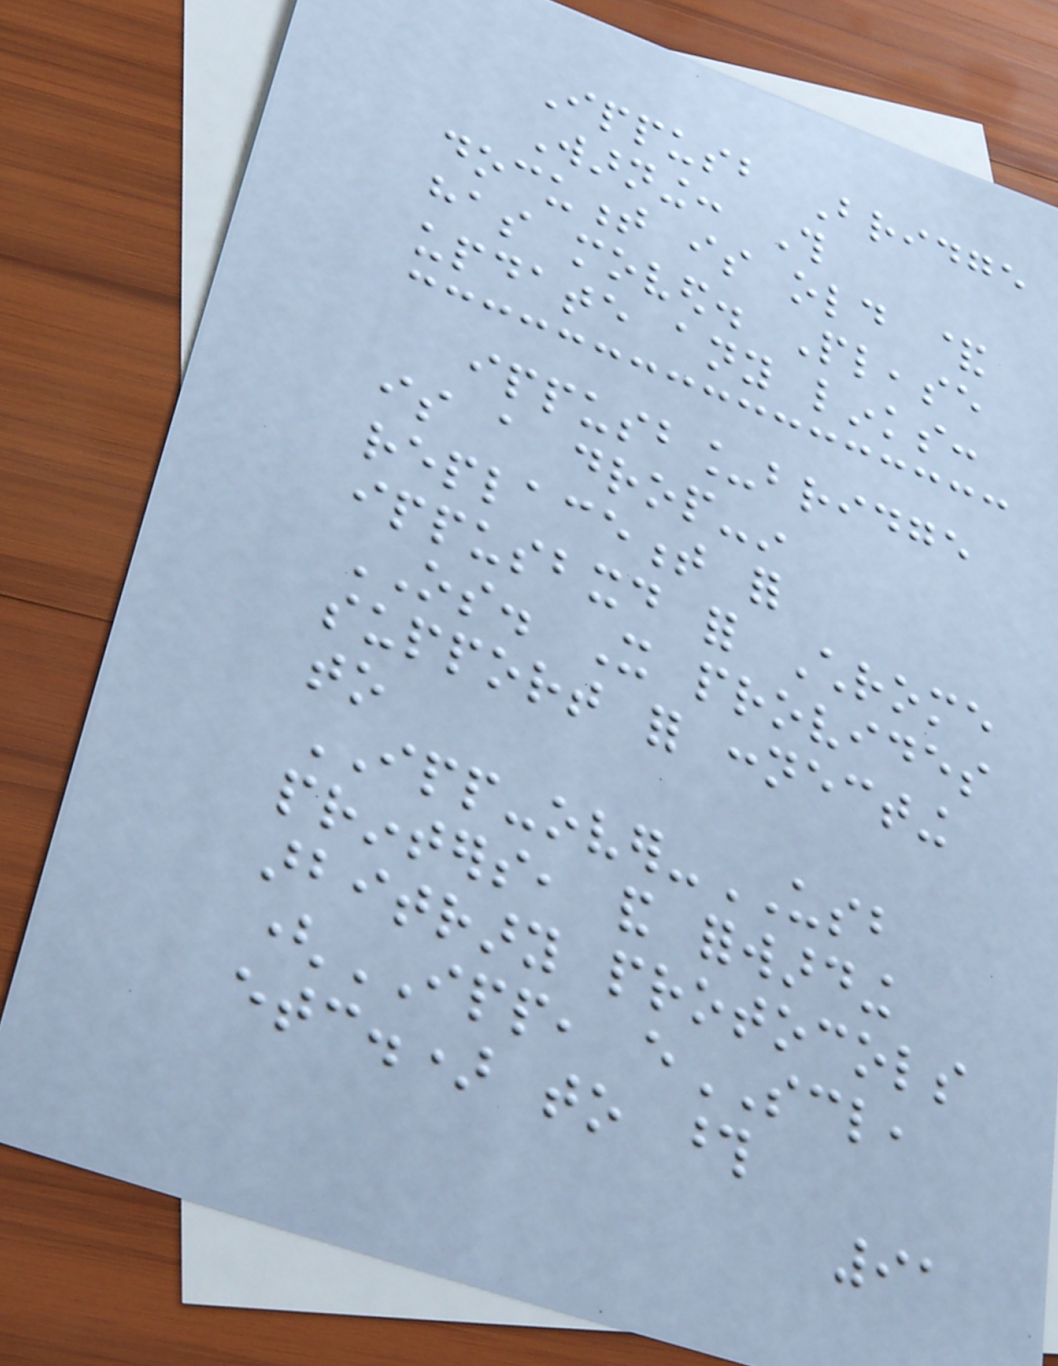Ippusb Bridge
Warning: This
document is old &
has moved. Please
update any links:
ippusb_bridge
is a drop-in
replacement for
ippusbxd for Chrome
OS. It provides
support for connecting
to
IPP-over-USB
printers, and forwarding
arbitrary protocols
(IPP, eSCL,
etc.) to those
91
